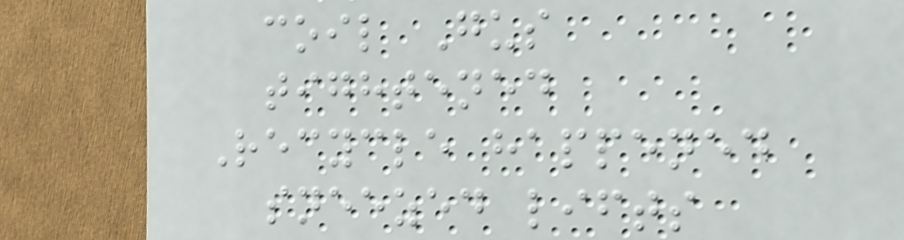coil Gus
tightened
Recycle happened
sneezed lifts
